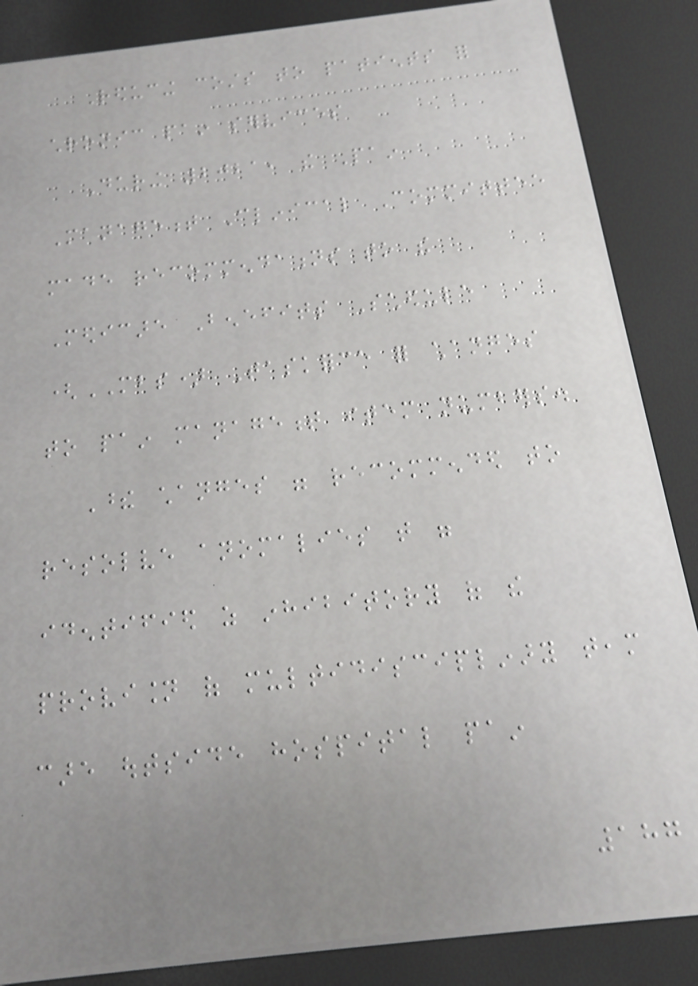Reducing costs to patients for
chronic pain services
During 2021, the Pain
Management Clinical Committee
made recommendations to the
Medicare Benefits Schedule
(MBS) Taskforce for changes
to pain management item numbers.
These changes were recommended to
resolve anomalies that were
identified as inhibitory of the
provision of multidisciplinary team
care outside hospital pain
187
